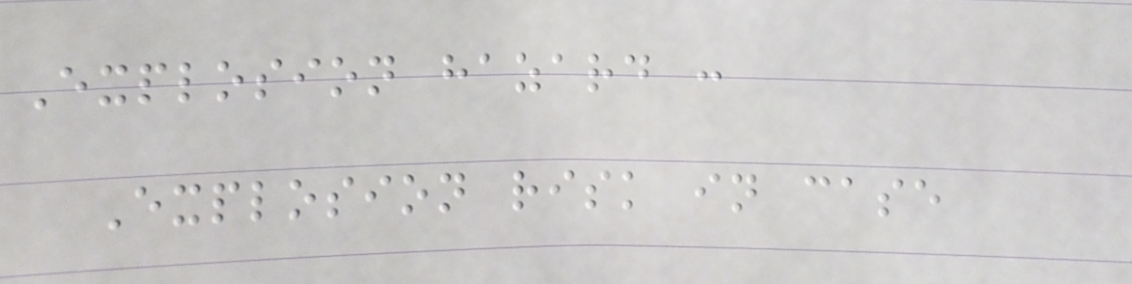Explosion hazard :
Explosion risk in case
